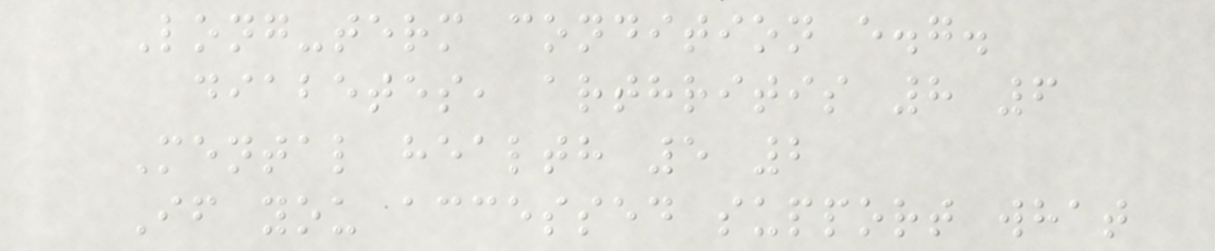Long-term condition e.g.
diabetes, arthritis 8 6
Mental health 5 2
If you accessed support what
